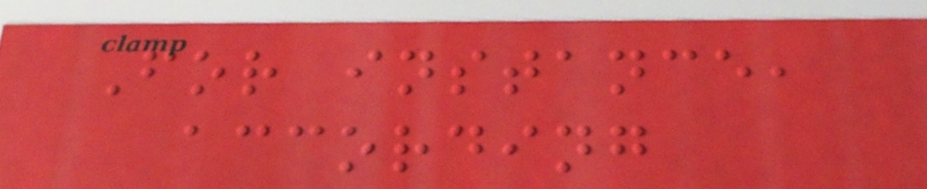For instance,
according
